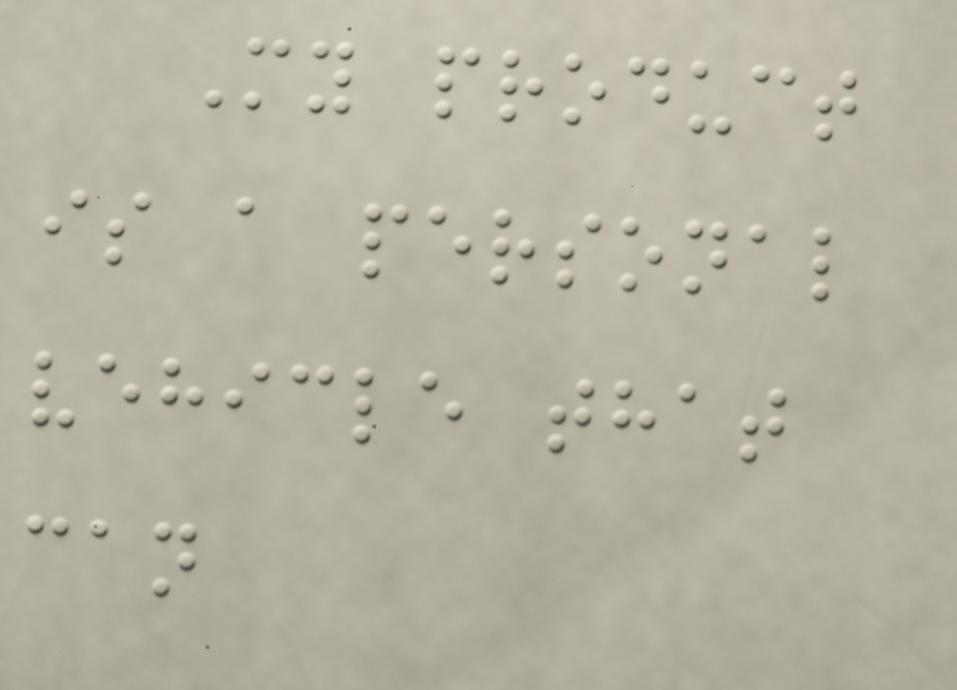My product
is a personal
vehicle that
can
